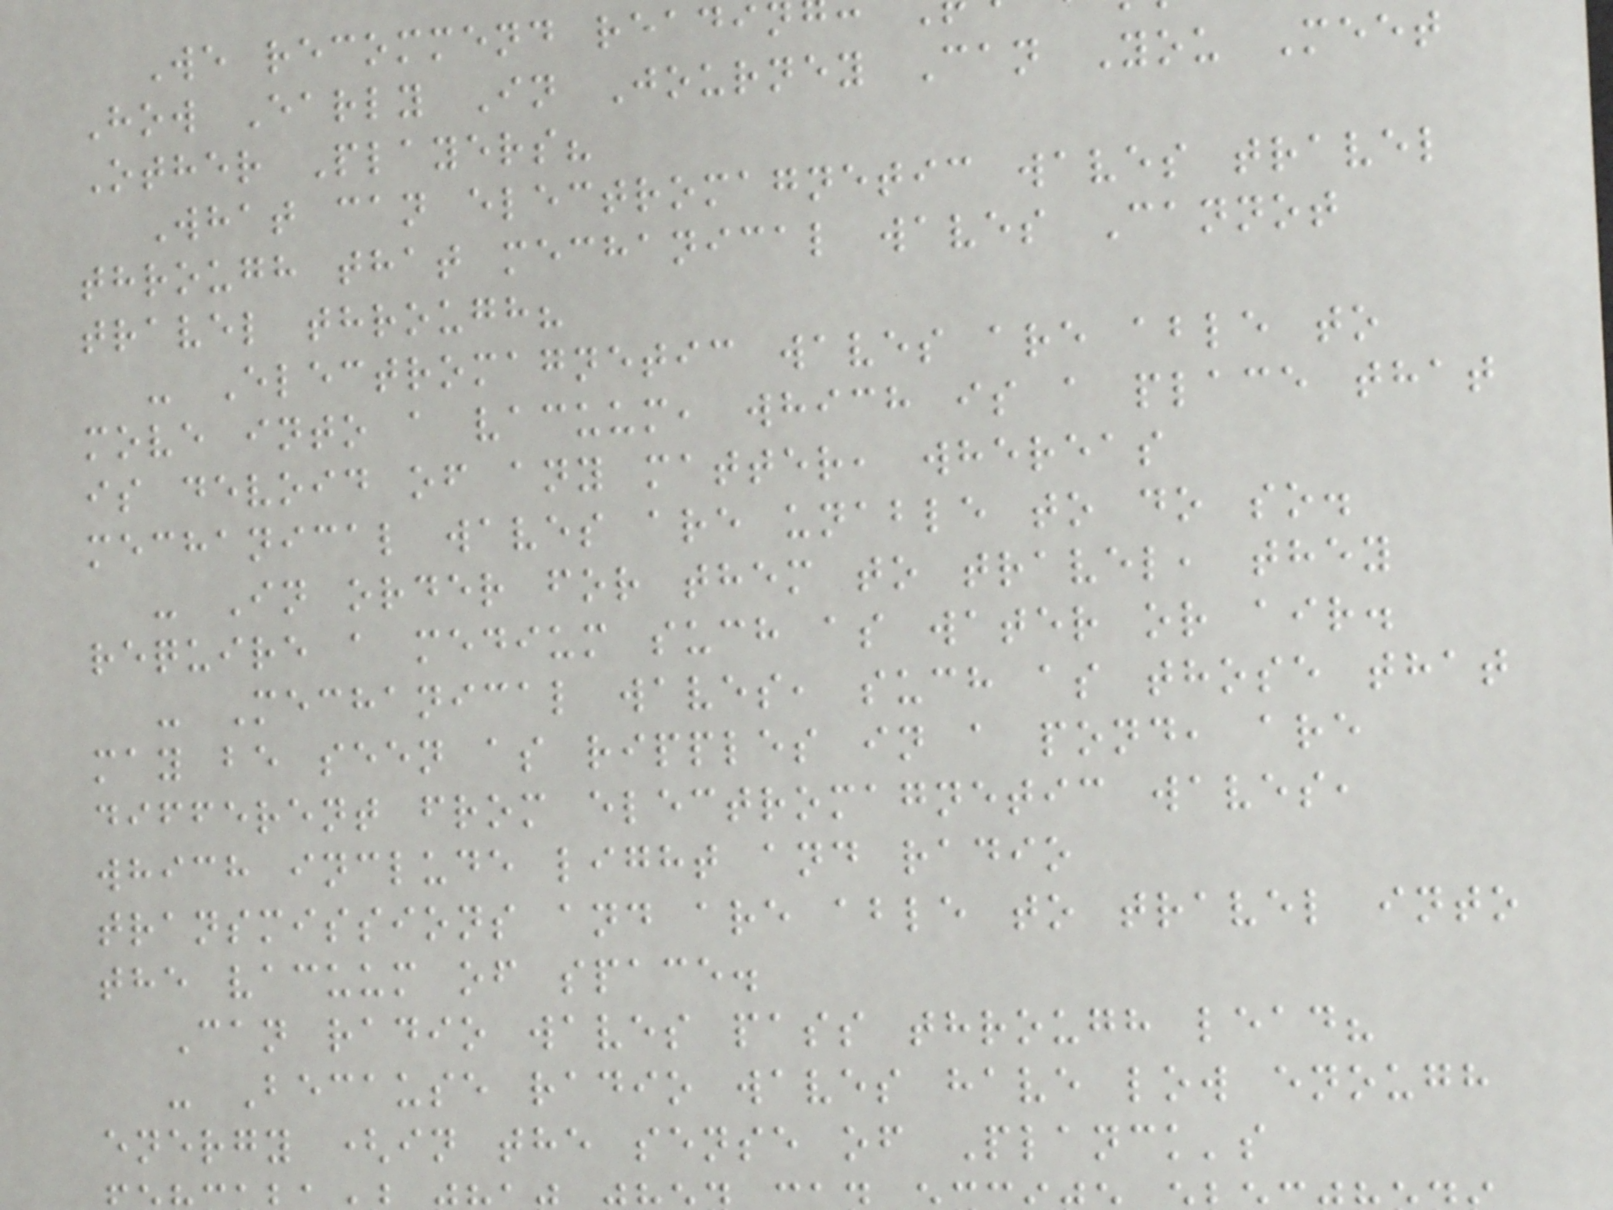We recommend readi
How Early In Journey Can You Meet
Other Players?
What can electromagnetic waves travel
through that mechanical waves Cannot
travel through?
- Electromagnetic waves are able to
move into a vacuum, which is a place that
is devoid of any matter, whereas
mechanical waves are unable to do so.
- In order for them to travel, they
require a medium such as water or air.
- Mechanical waves, such as those that
may be seen as ripples in a pond, are
different from electromagnetic waves,
which include light and radio
transmissions and are able to travel into
the vacuum of space.
Can radio waves pass through lead?
- Because radio waves have low enough
energy (in the sense of Planck's
